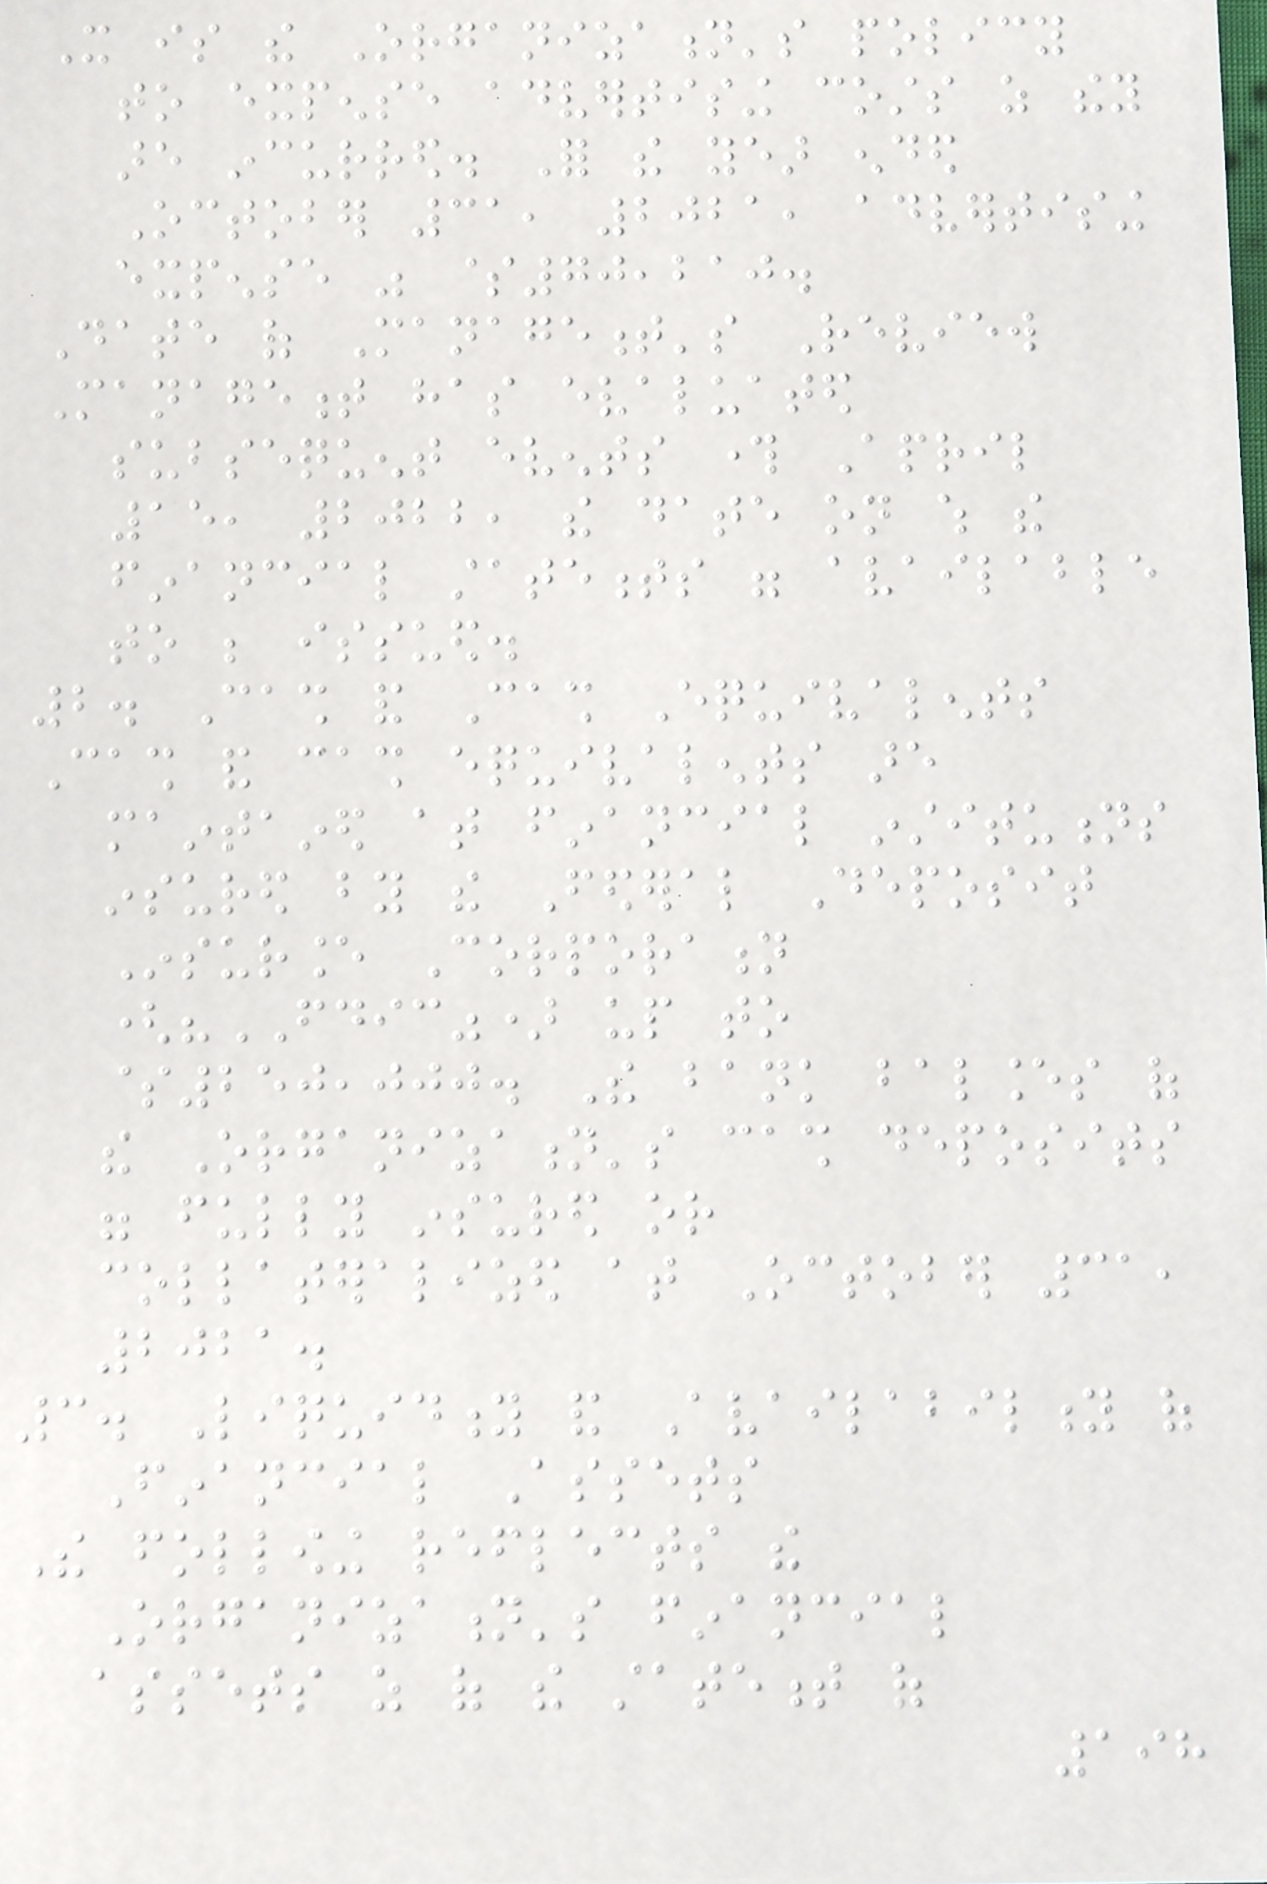It is the Organization's policy
to expense advertising costs as they
are incurred. For the year ended
October 31, 2021, advertising
expense was $70,210.
Date of Management's Review
Management has evaluated
subsequent events through April
15, 2022, the date on which the
financial statements were available
to be issued.
2. Cash and Cash Equivalents
Cash and cash equivalents are
maintained at financial institutions
insured by the Federal Deposit
Insurance Corporation
("FDIC") up to
$250,000. The bank balances of
the Organization's cash deposits
were fully insured or
collateralized at October 31,
2021.
3. Liquidity and Availability of
Financial Assets
The following reflects the
Organization's financial
assets as of the statement of
198
